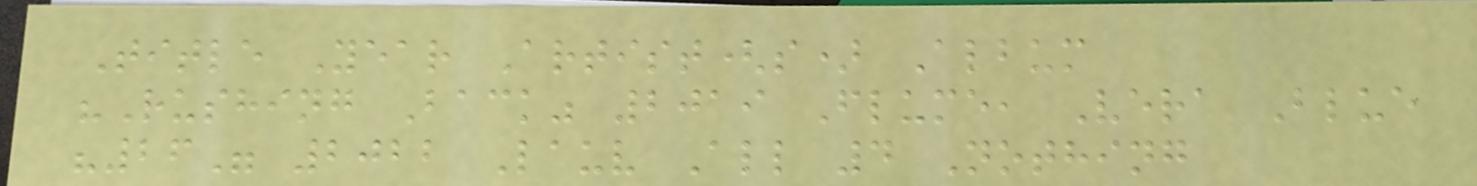Title Year Artist(s) Album
"Rushing Back" 2019 Flume, Vera Blue
"26" 2022 Lauv All 4 Nothing
